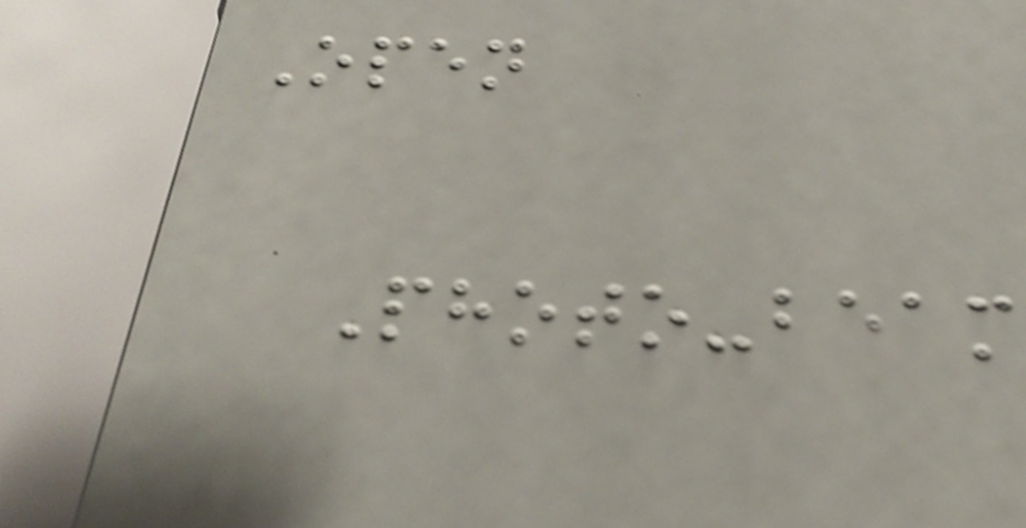Open
Photo-beam
